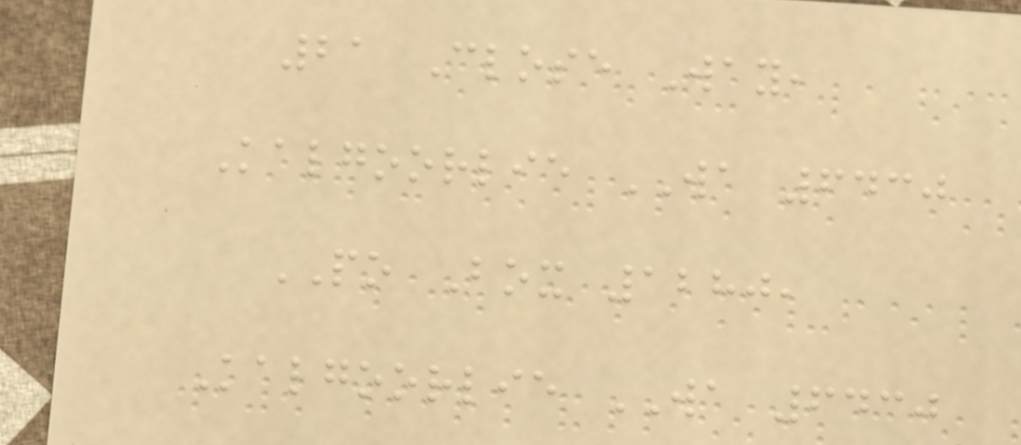21 Close Way,
Kalgoorlie WA 6430
PO Box 1280,
Kalgoorlie WA 6430
